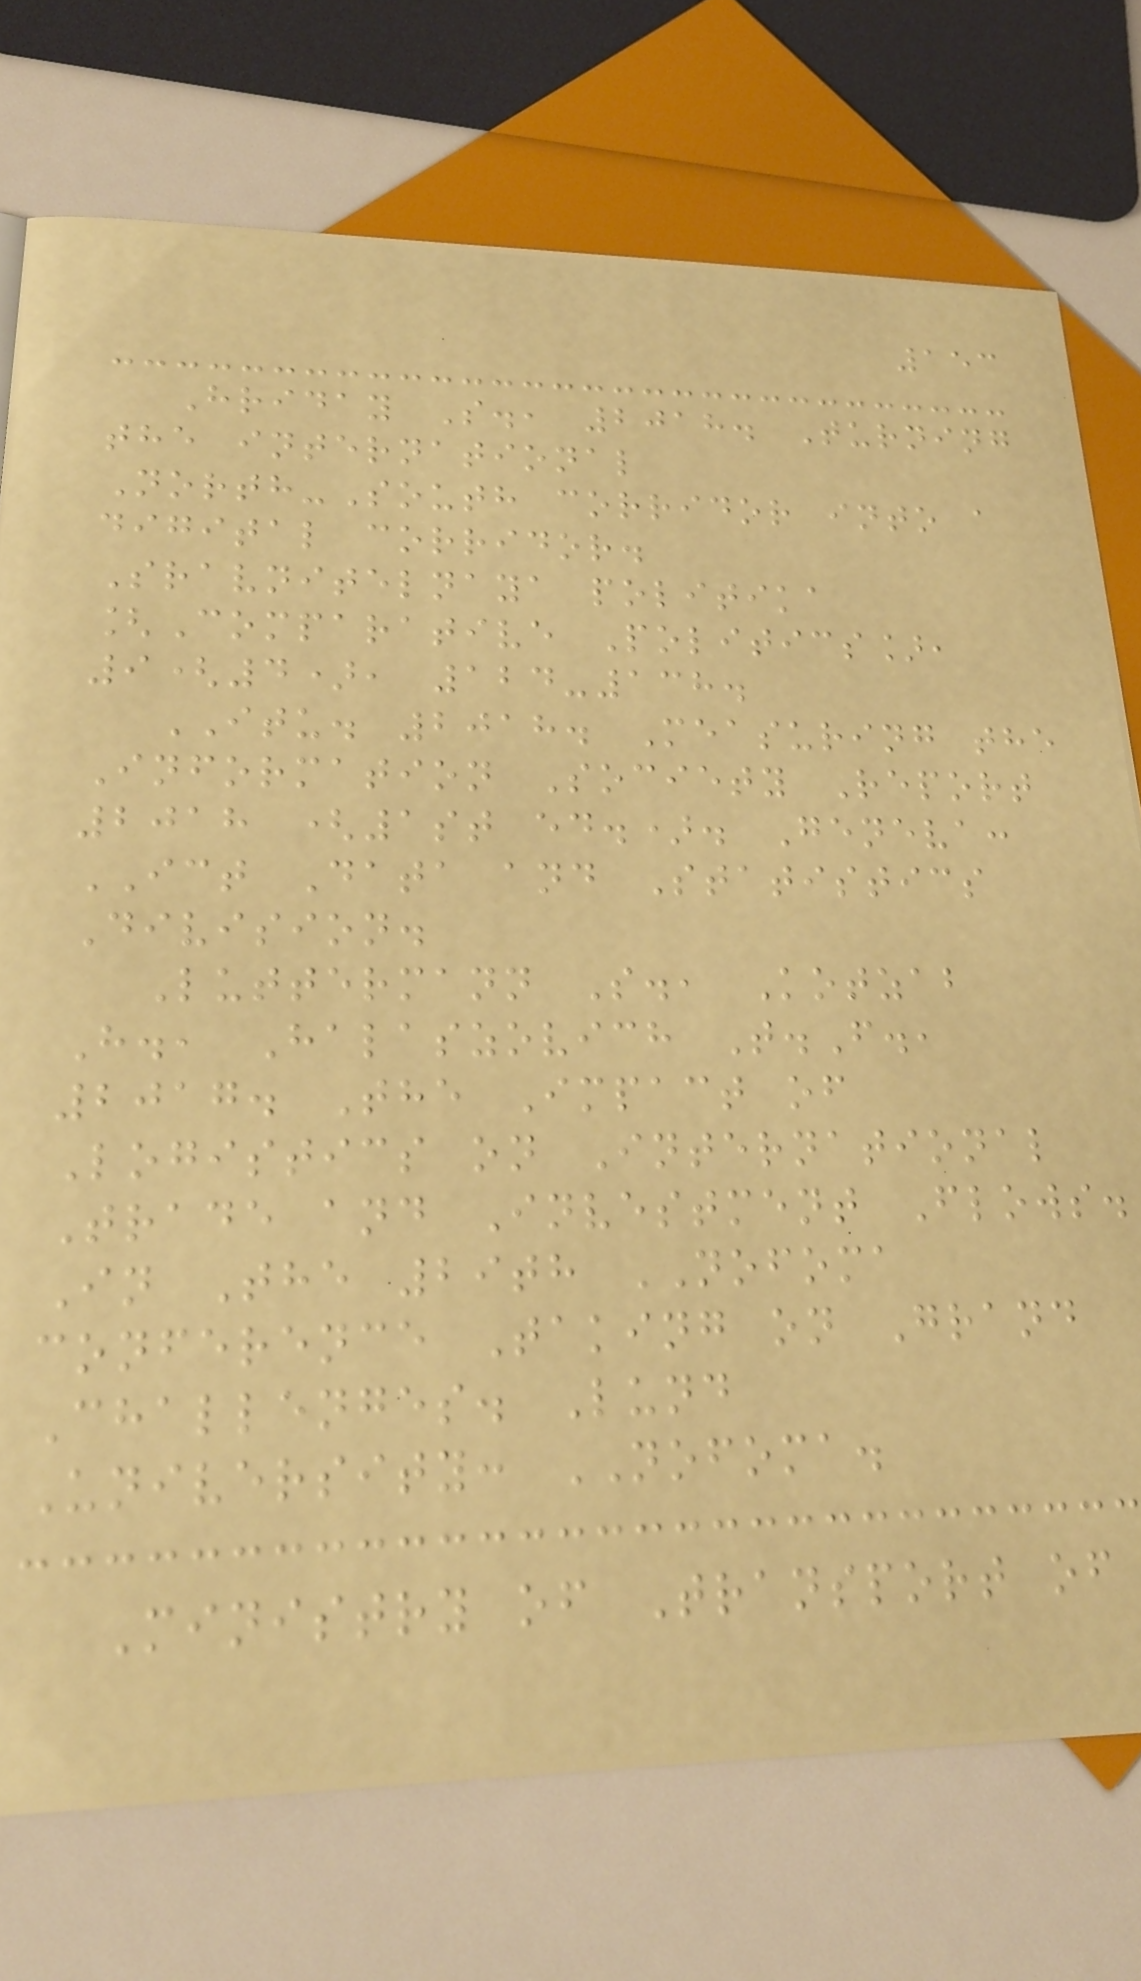153
Hriday S., 2018. Turning
the international
North-South corridor into a
digital corridor.
Sravnitelnaya politika
[Comparative Politics],
9(4), 124-138.
ITU. 2018. Measuring the
Information Society Report
2018 (1st ed.). Geneva:
ICT Data and Statistics
Division.
Luttermann S., Kotzab
H., Halaszovich T.F.,
2017. The Impact of
Logistics on International
Trade and Investment Flows.
In The 29th NOFOMA
conference Taking on Grand
Challenges. Lund
University: NOFOMA.
Ministry of Transport of
